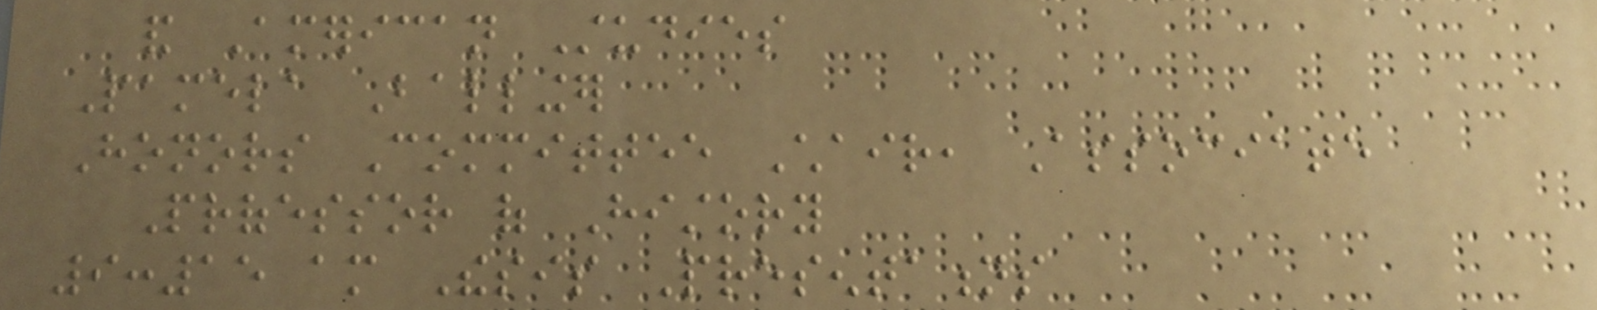and American Studies
Pamela Ballinger
Honors Committee Chair, Associate
Professor of History
9:15 am Thesis Presentations
